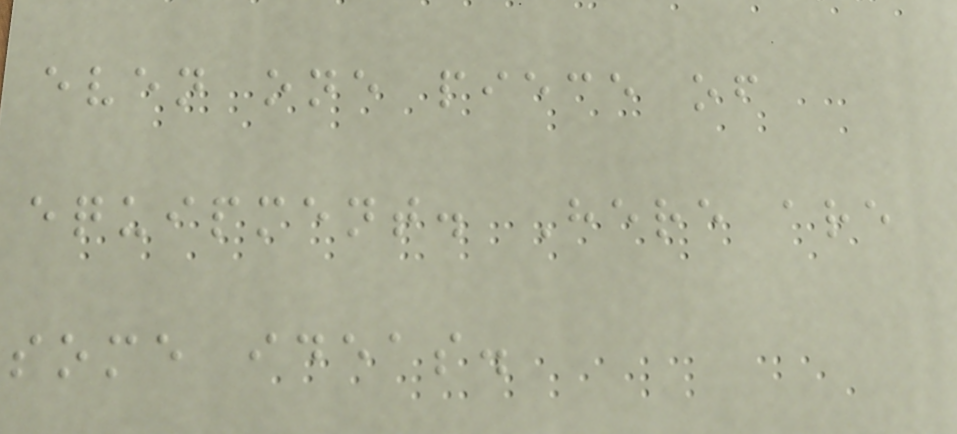even one piece of
equipment. Here are
some ideas.
